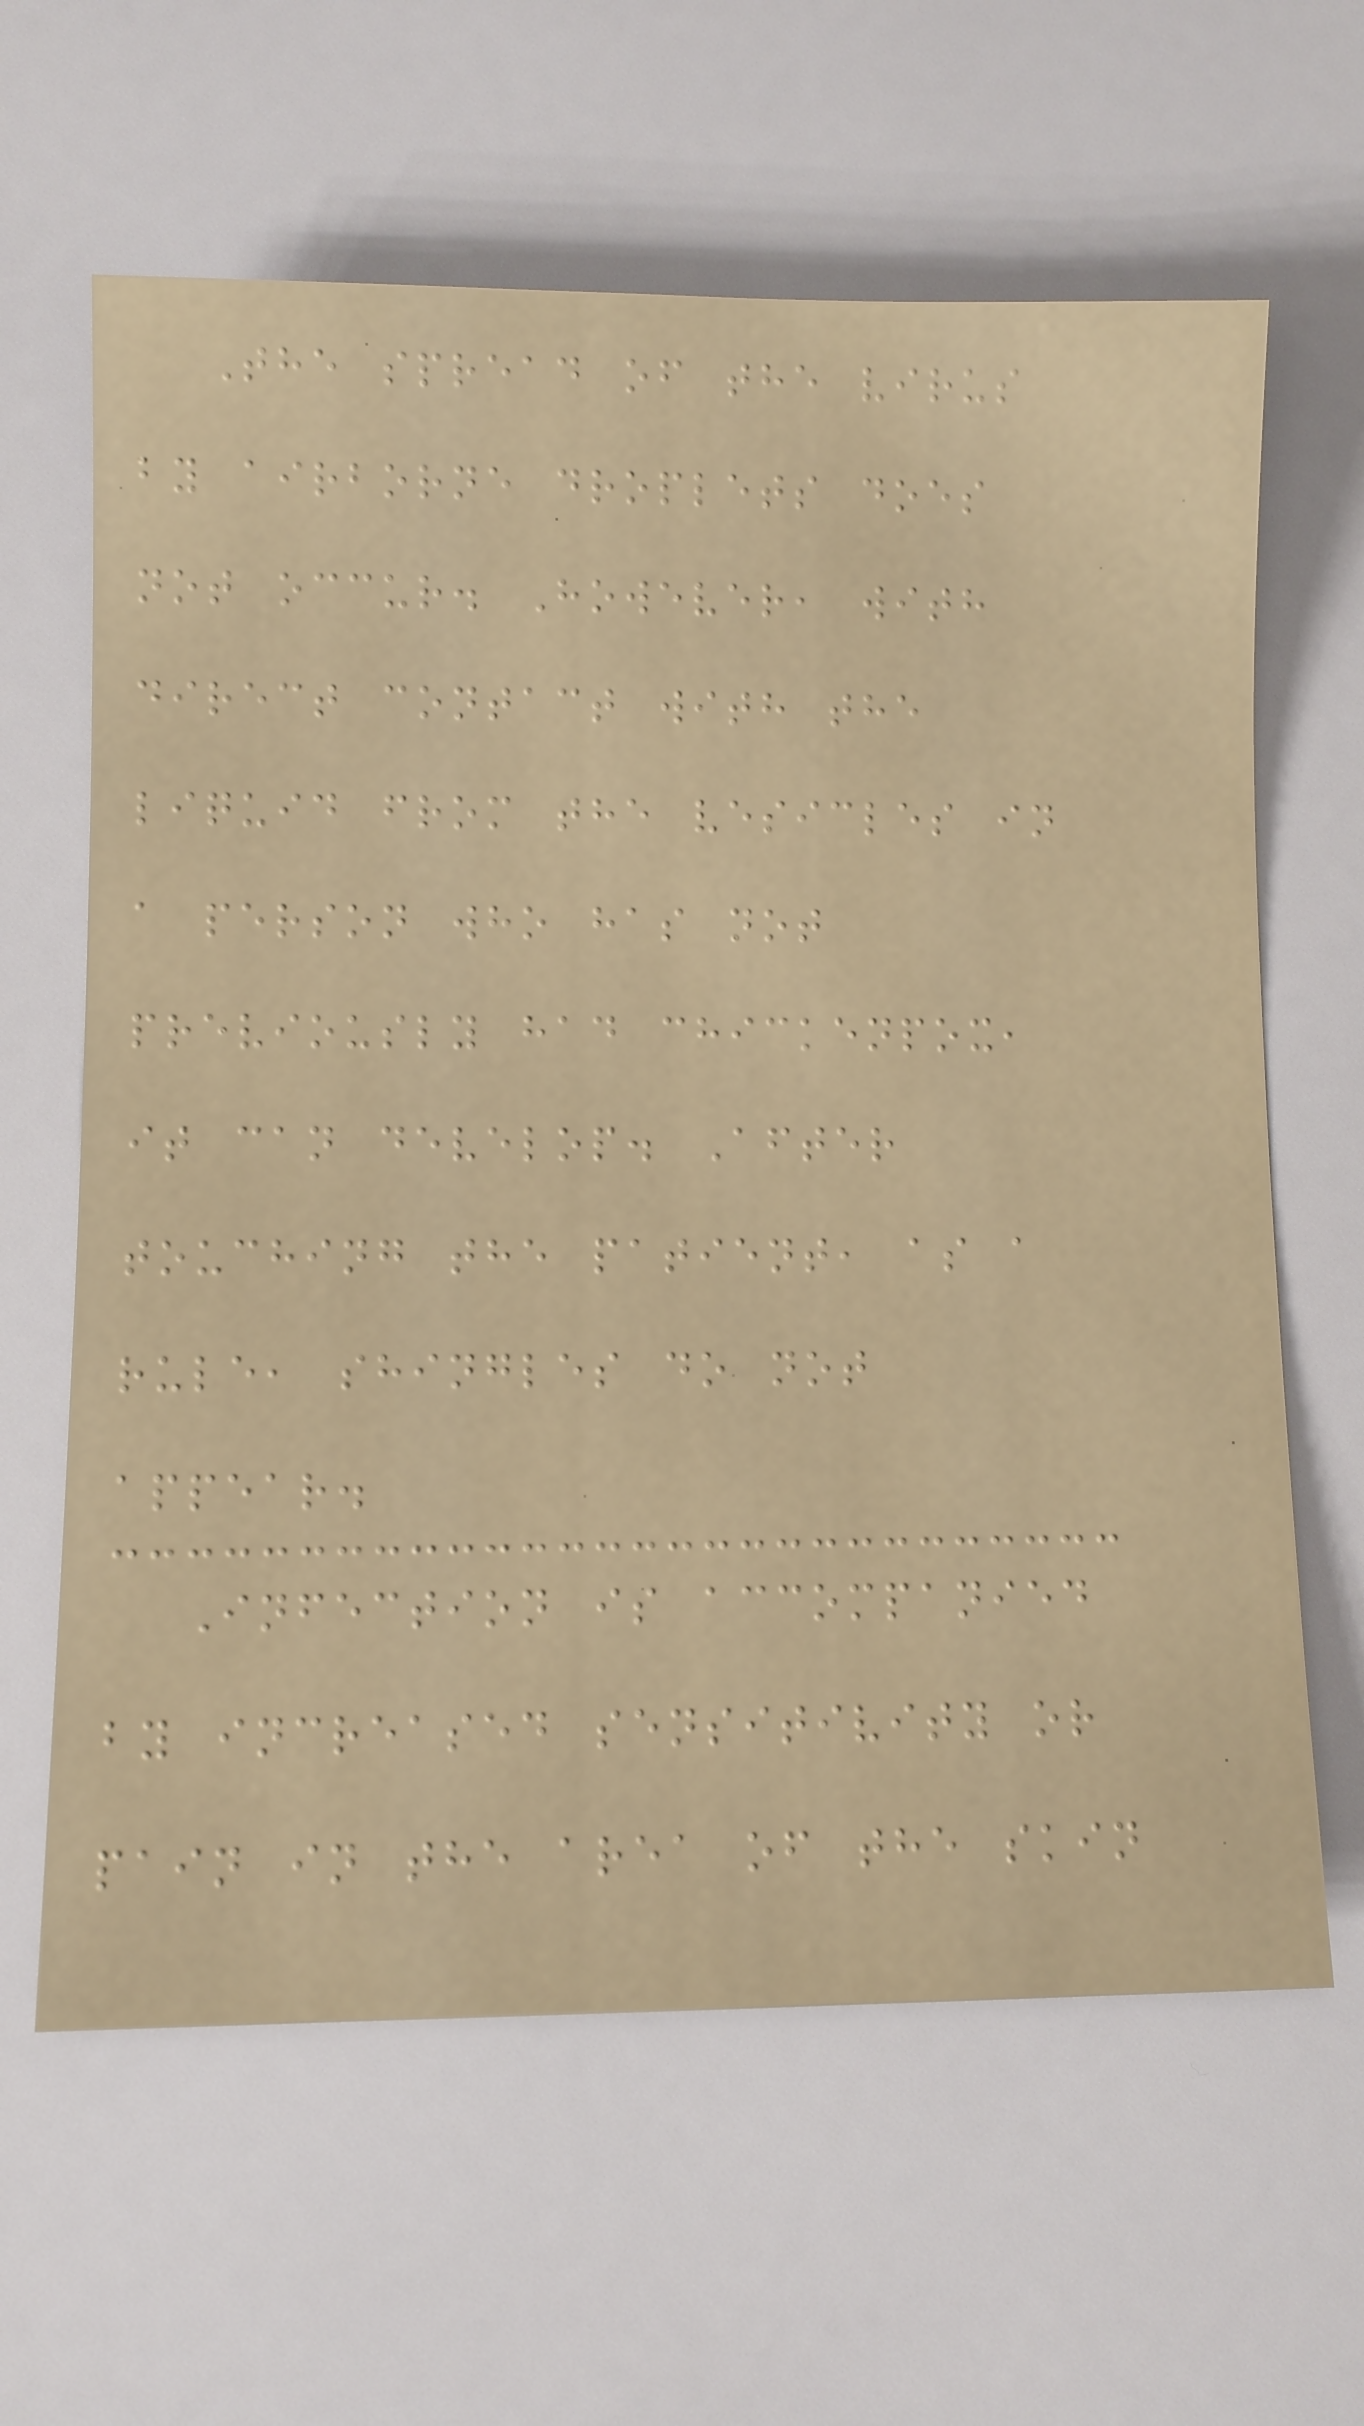The spread of the virus
by airborne droplets does
not occur. However, with
direct contact with the
liquid from the vesicles in
a person who has not
previously had chickenpox,
it can develop. After
touching the patient, as a
rule, shingles do not
appear.
Infection is accompanied
by increased sensitivity or
pain in the area of the skin
